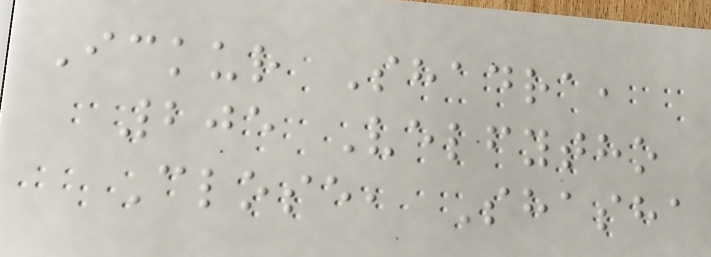Ickur Shadra,
205 Velfytho
Close, Shasha
